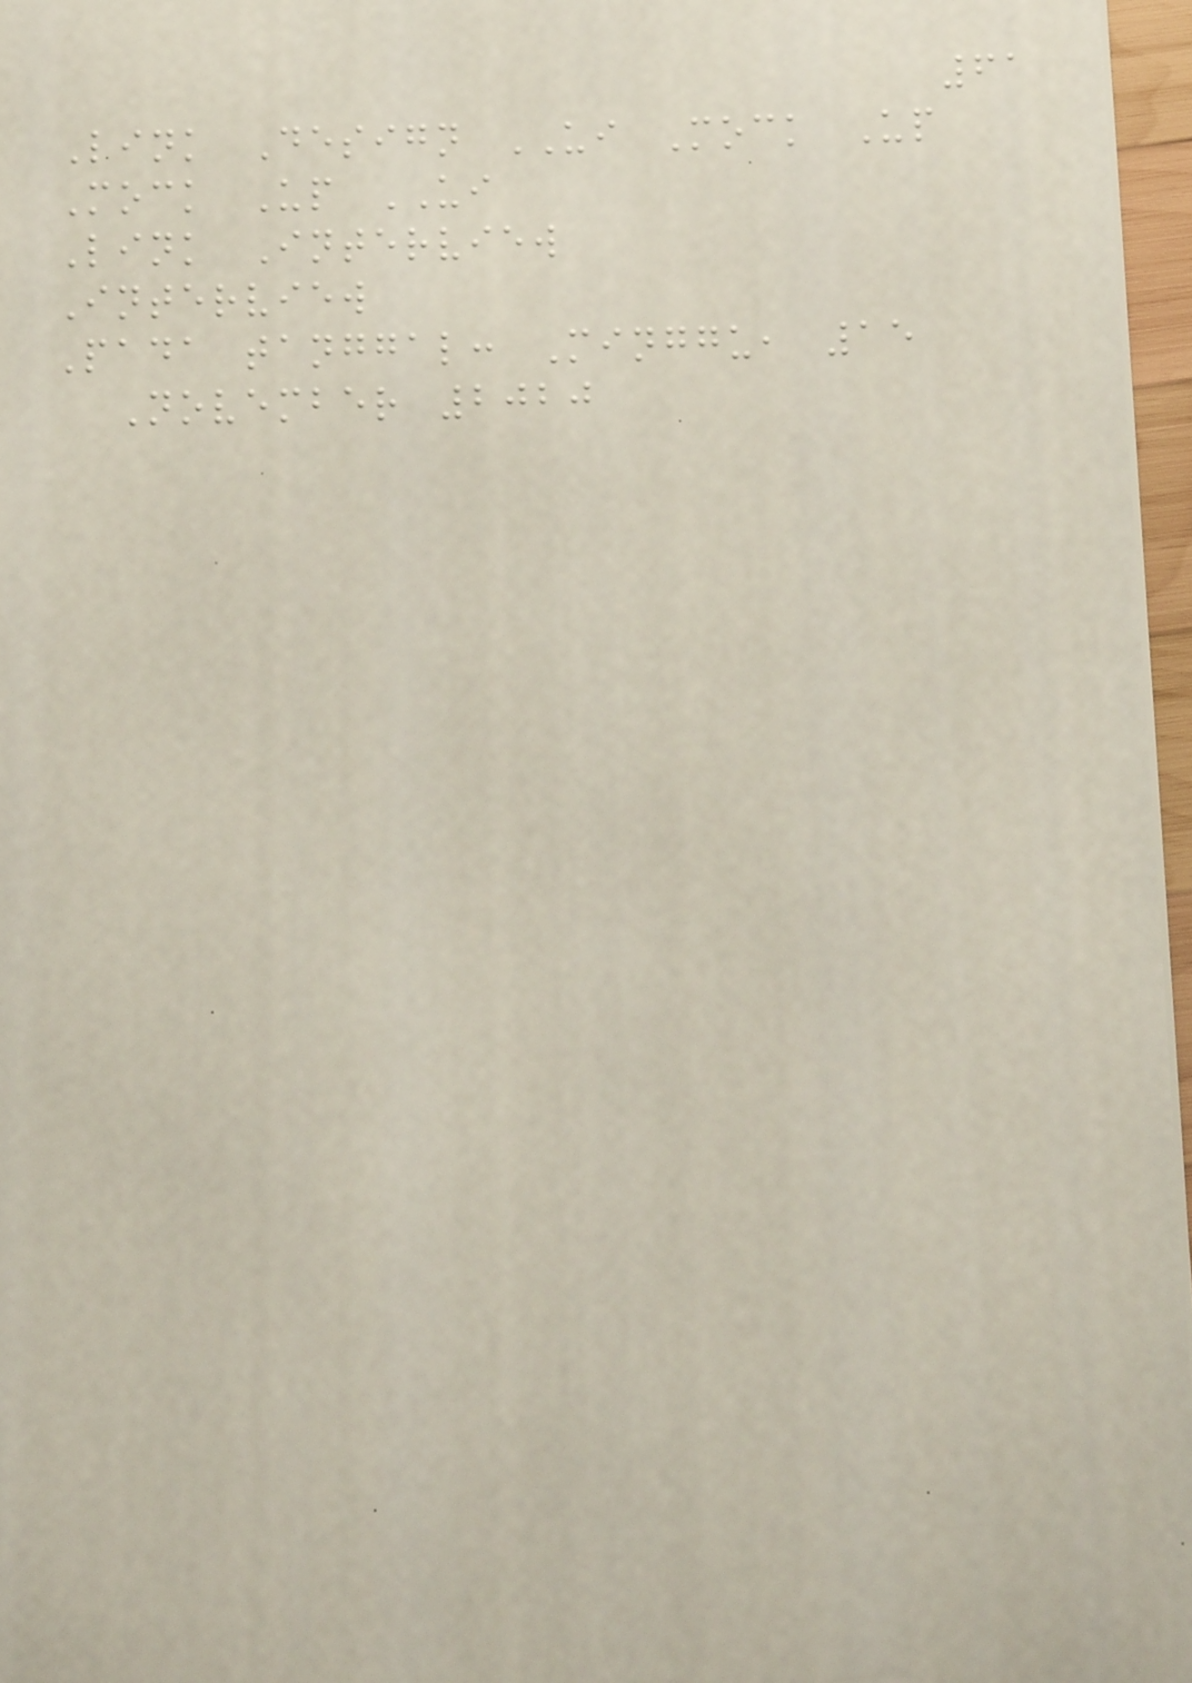61
Link Design UI Mock Up
Mock Up UI
Link Interview
Interview
Pada tanggal: Minggu, 15
November 2020
